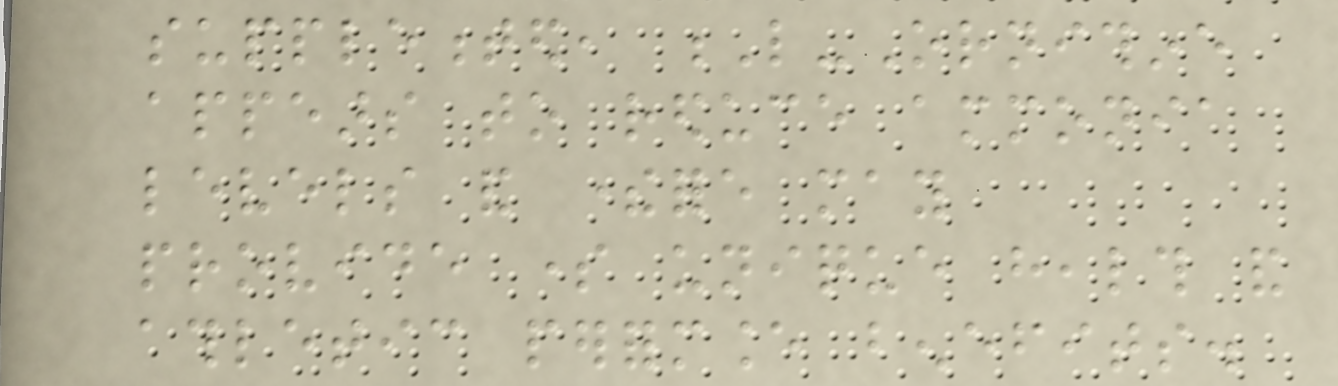supplemented, L-Ornithine
appears to reduce ammonia
levels and therefore may
provide some unique health and
athletic performance benefits.
